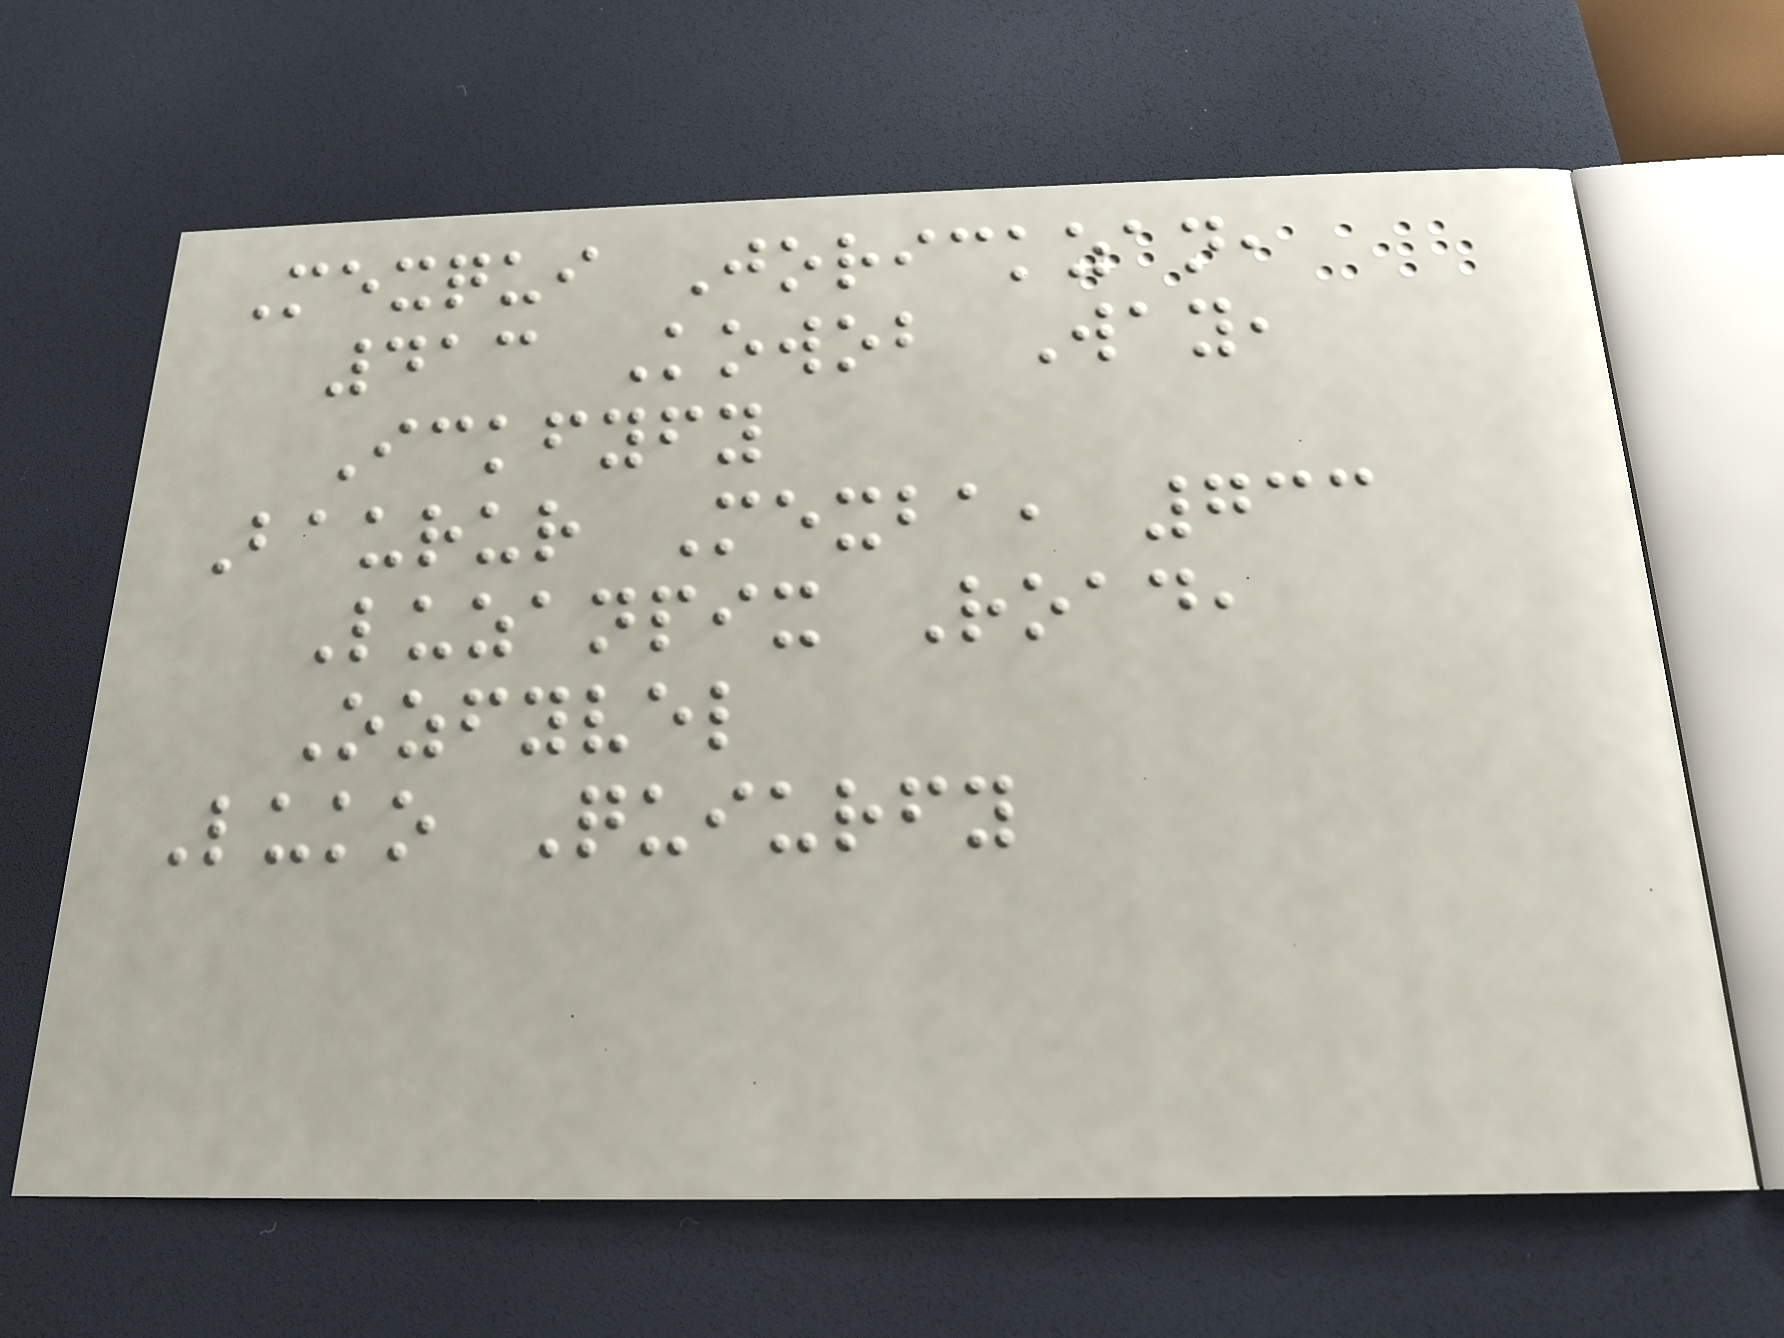Mexqui Jorickzan,
413 Kowob Way,
Ickfyfy
Baurur Mexba, 733
Luzanpix Road,
Ozfyvel
Luko Quiurfy
